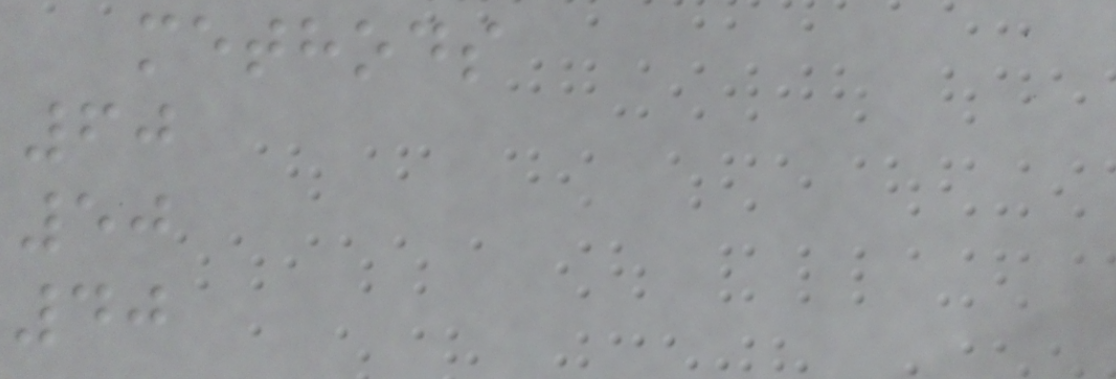methods
60
50
40
